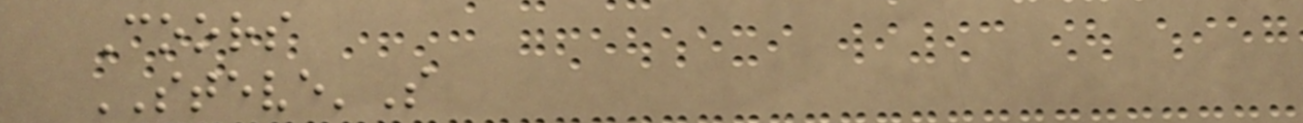Coors
STEVE'S
